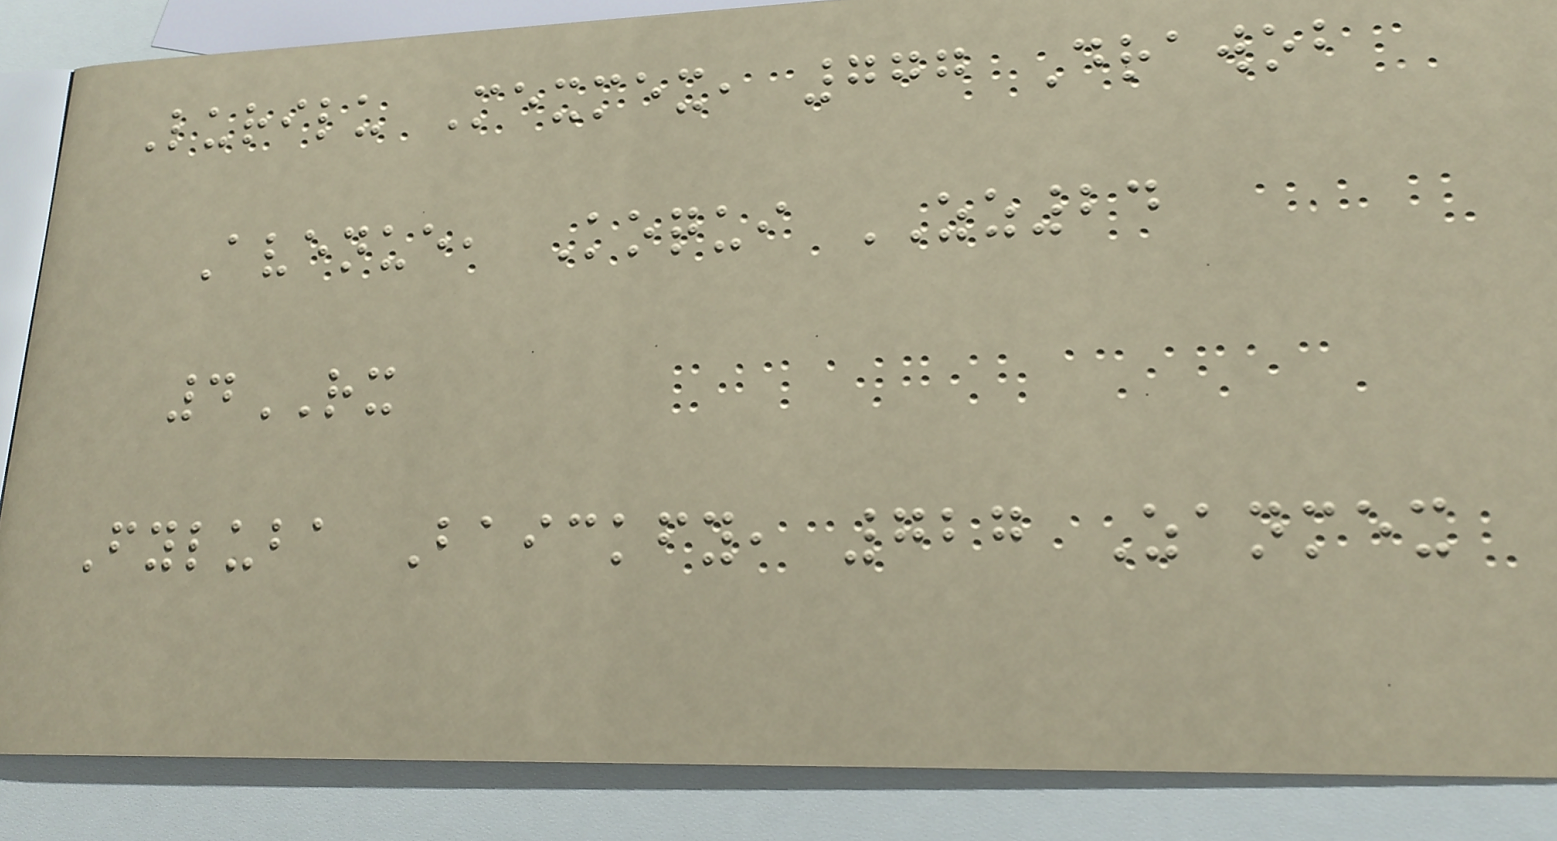Lurilu Mexmex, 777 Drawob
Avenue, Koqui ZZ24
4RX
Fyluba Baickfy, 727 Zanmex
